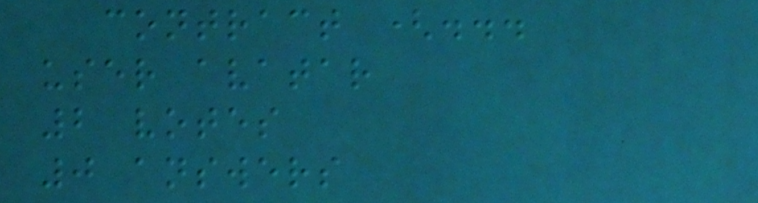contract (...
user avatar
2 votes
0 answers
